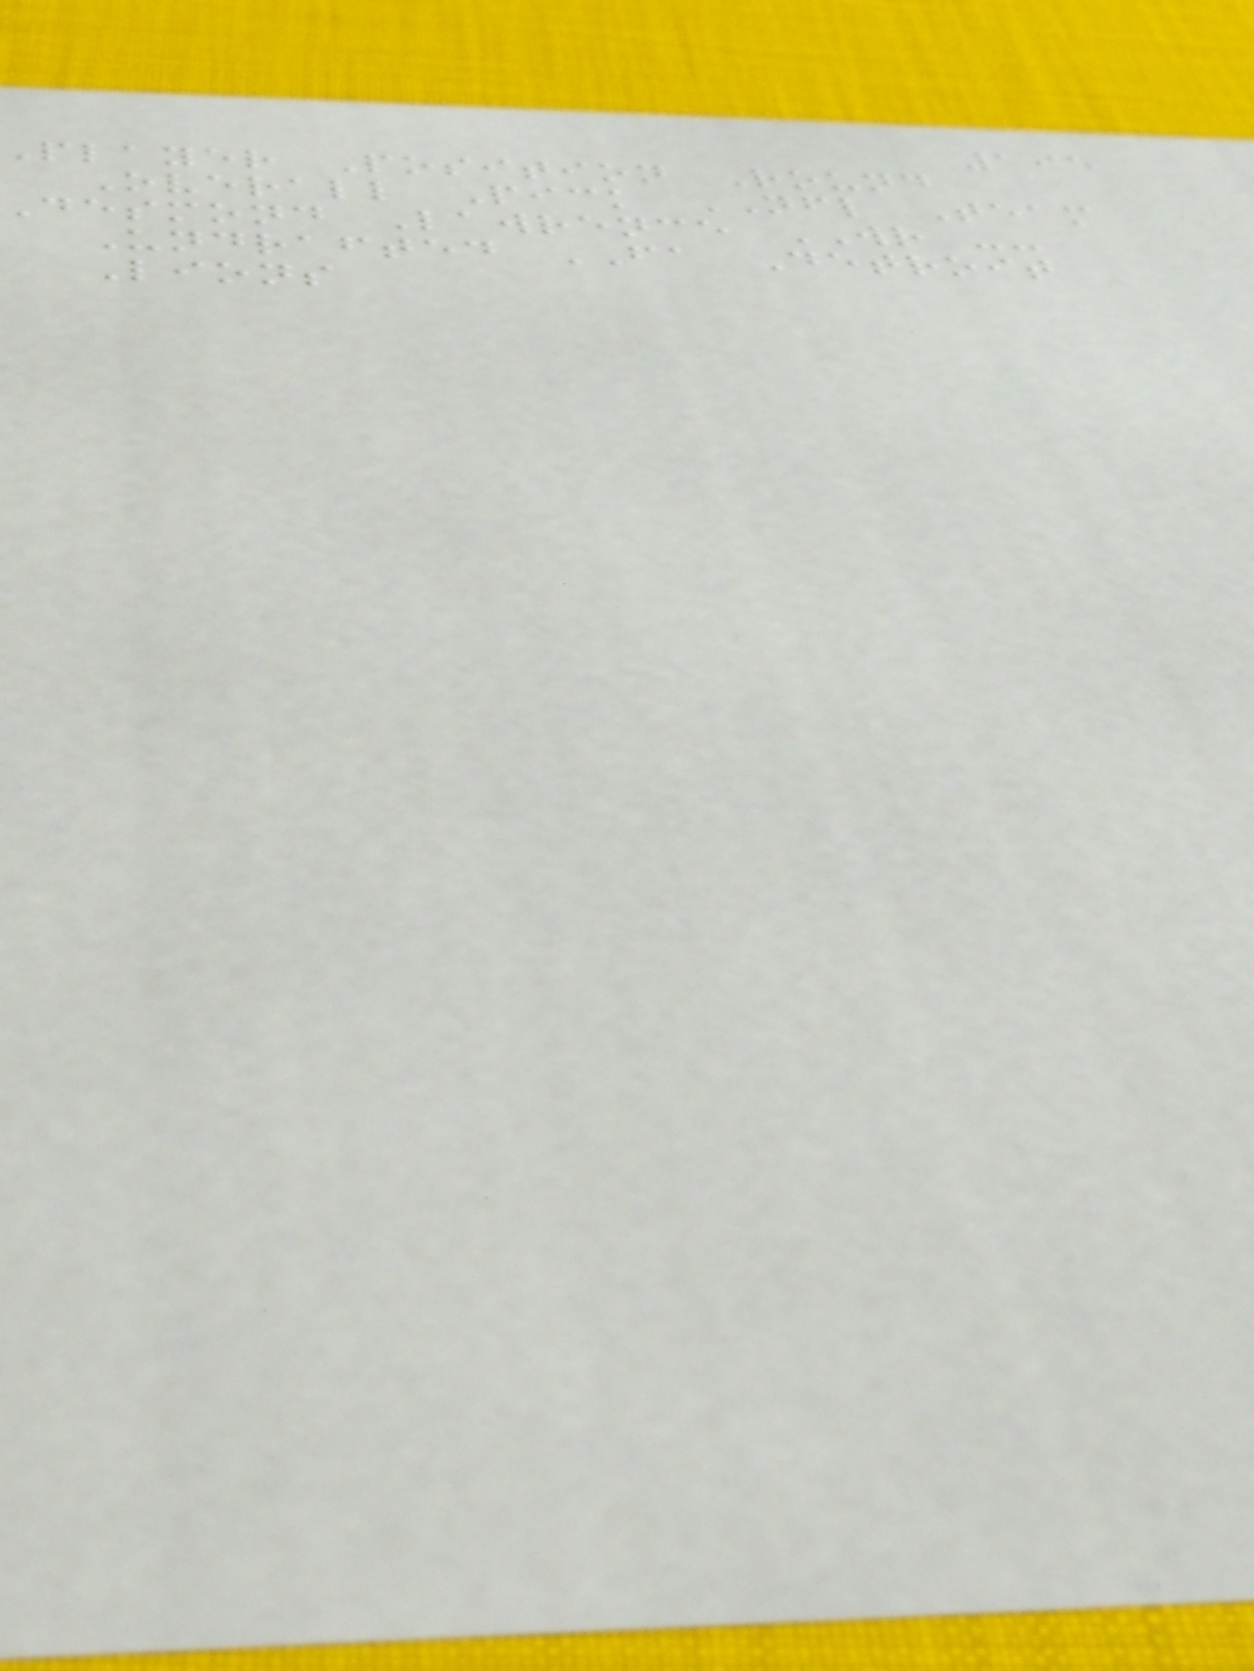195
player Position Round
Overall Pick NFL Team
desmond Lawrence WR --
Undrafted FA Detroit
Lions
